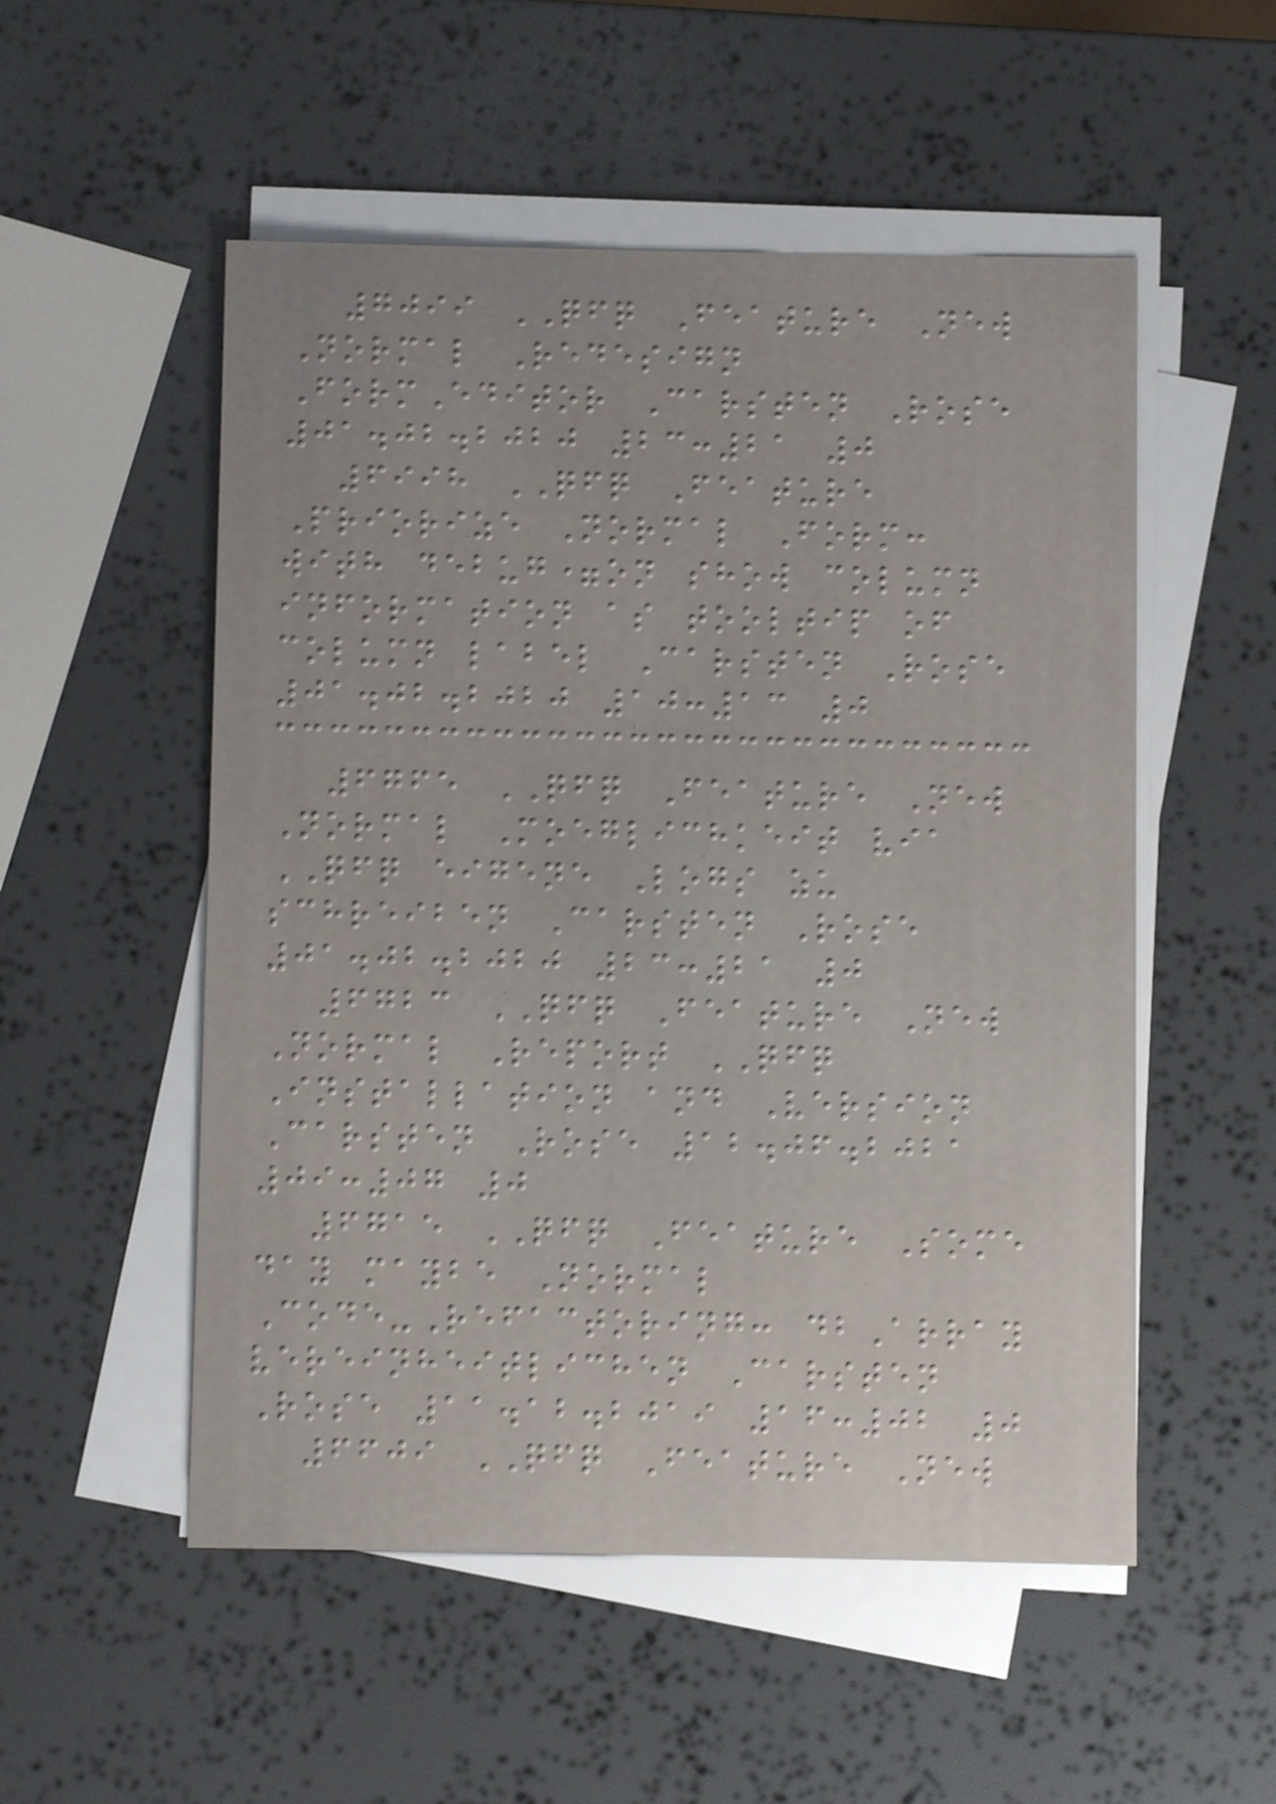7099 QFQ Feature New
Normal Redesign
FormEditor Carsten Rose
01.02.2020 23:21 0
6998 QFQ Feature
Priorize Normal Form:
with debug=on show column
information as tooltip of
column label Carsten Rose
01.02.2020 10:13 0
6765 QFQ Feature New
Normal Moeglichkeit via
QFQ eigene Logs zu
schreiben Carsten Rose
01.02.2020 23:21 0
6723 QFQ Feature New
Normal Report QFQ
Installation and Version
Carsten Rose 12.06.2021
09:07 0
6715 QFQ Feature Some
day maybe Normal
Code-Refactoring: dbArray
vereinheitlichen Carsten
Rose 11.12.2019 16:02 0
6609 QFQ Feature New
